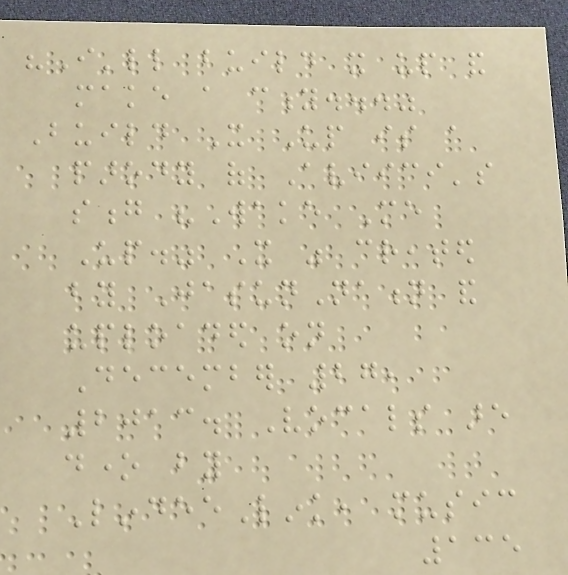"I'll build it up and
make a city..."
Build It Up is a
parody of Aviici's
song "Wake Me
Up." It was created
by JasunNation and
uploaded on
December 27,
2013. Vocals are
done by
LindeeLink, music
135
